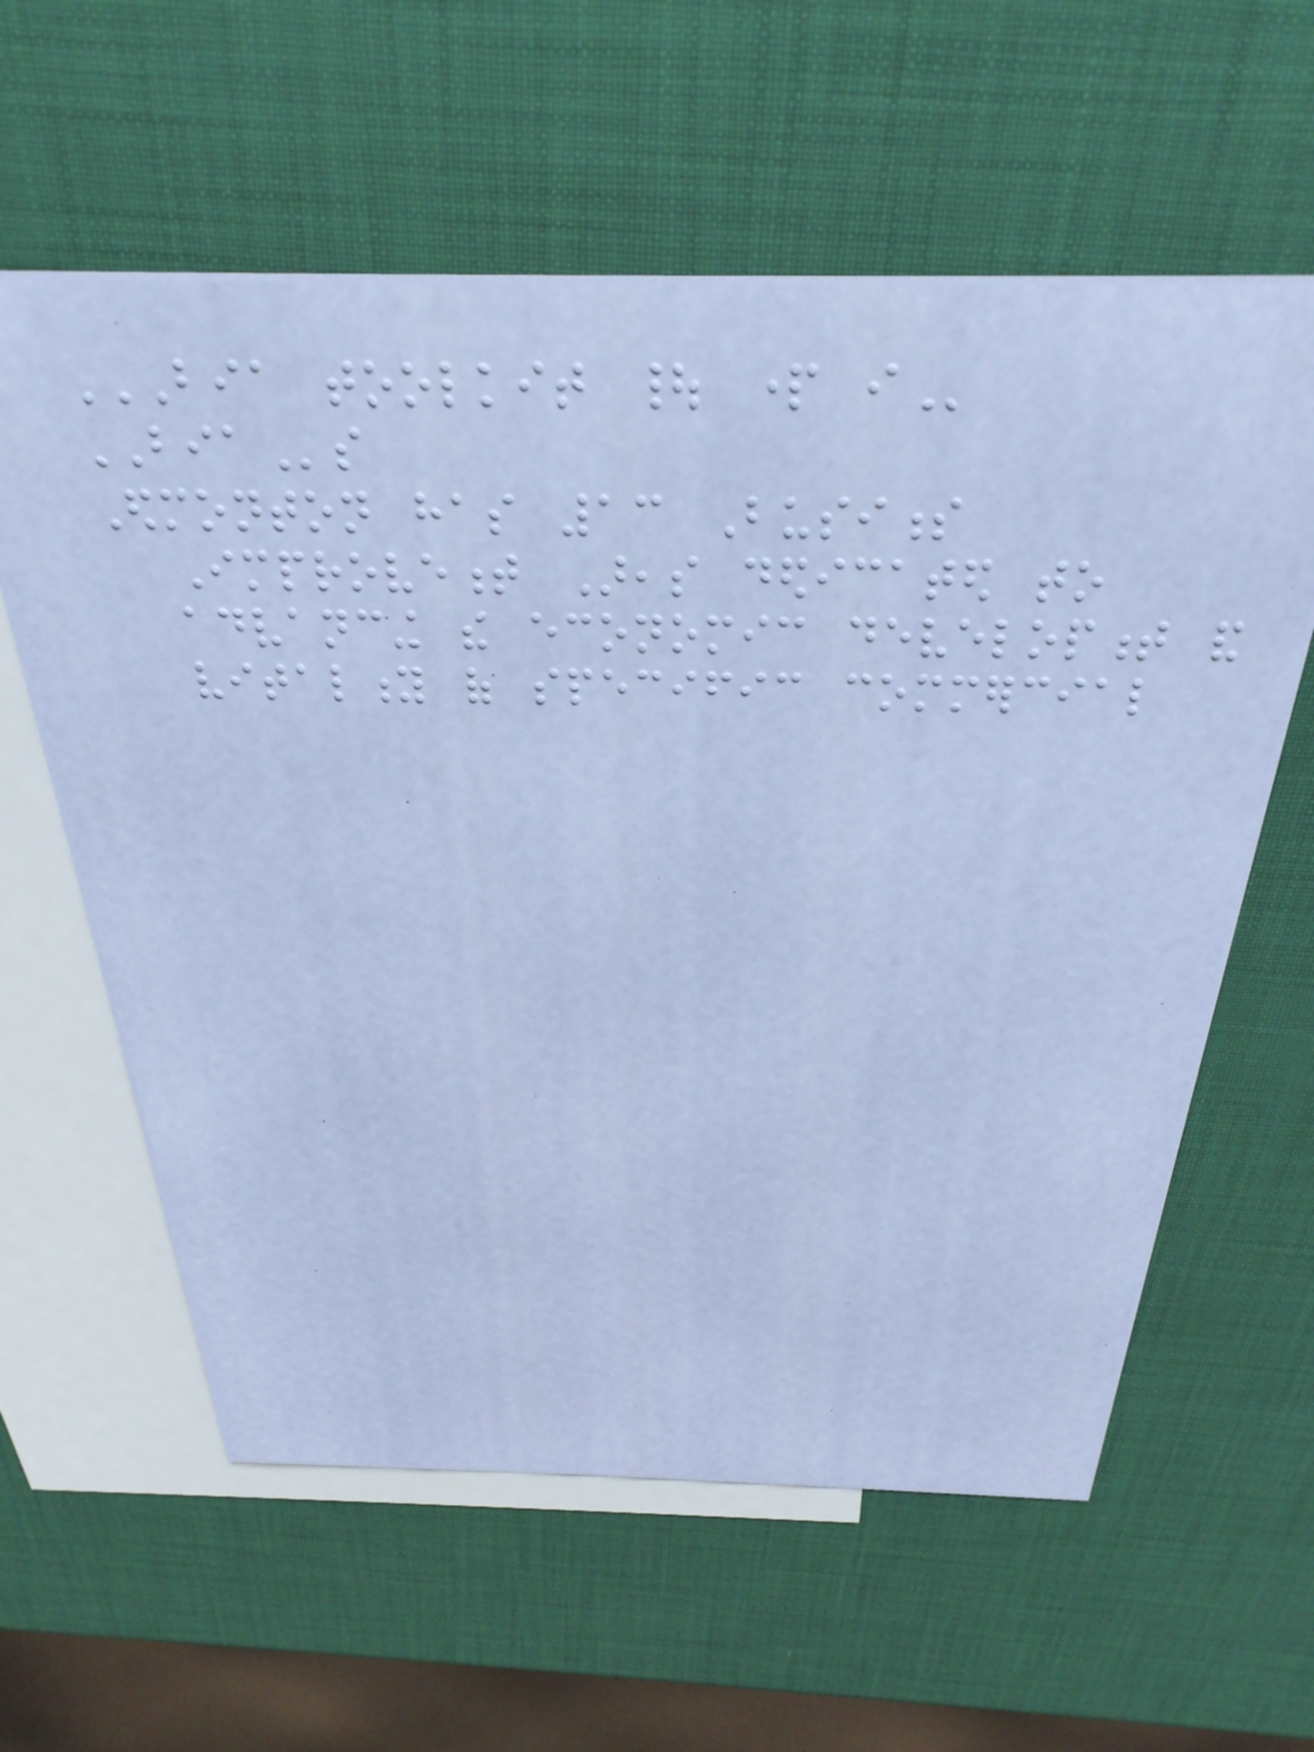BIA TOOLKIT | PART I
BIAs
Edmonton has 13 Business
Improvement Areas dedicated to
advancing the economic development and
vitality of specific commercial
